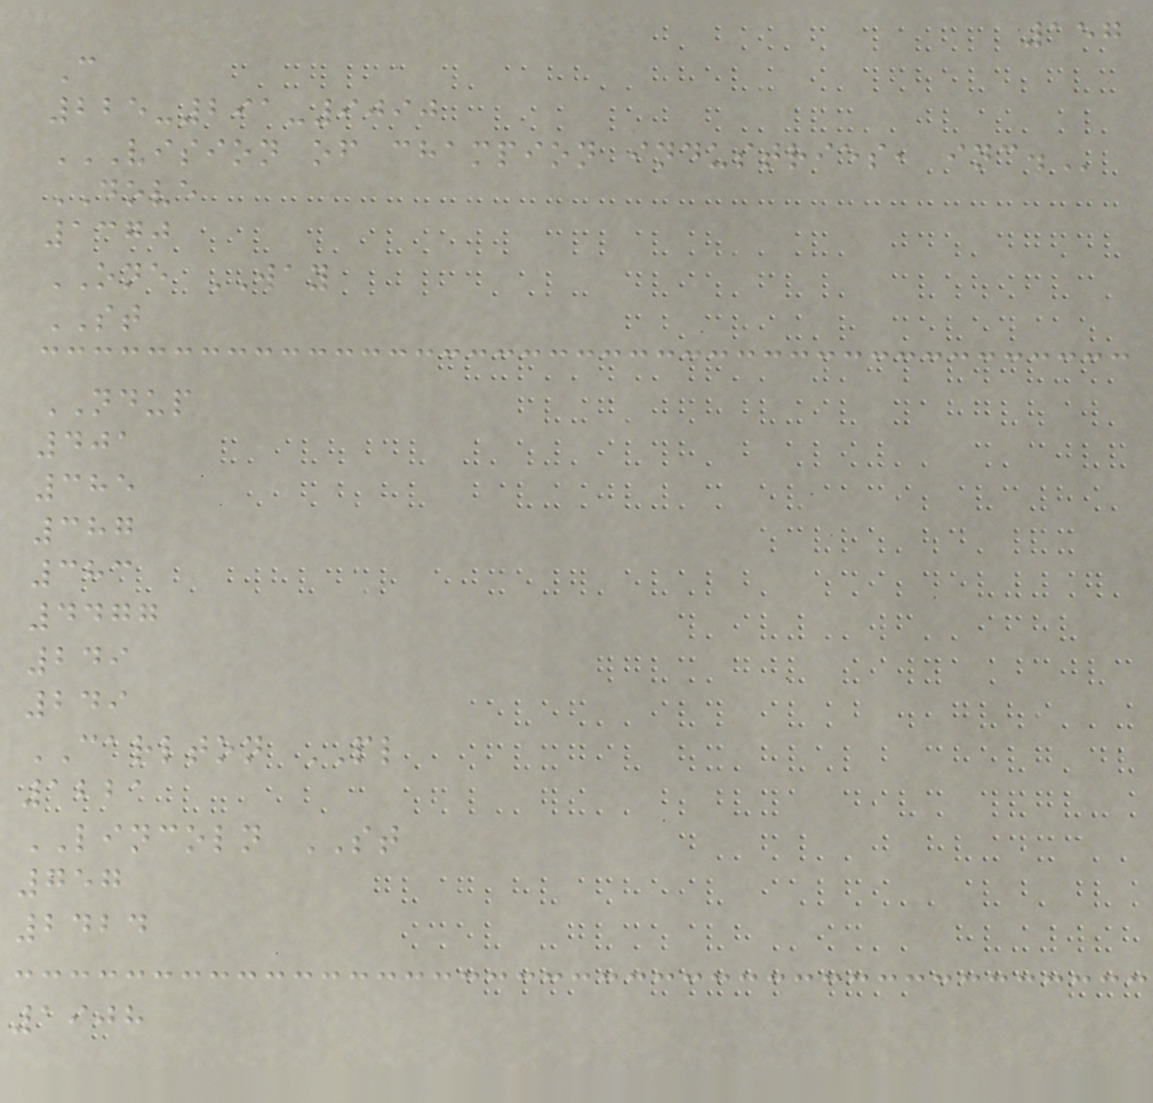157
C
225-291-9090
VISION OF CHAMPION INDUSTRIES, INC.
DOVE
1370
ONE WAY
ST
NDUP
401
385
387
383
4477
249
249
CARLTON PL
1221
LINCOLN ST
757
2424
1908
